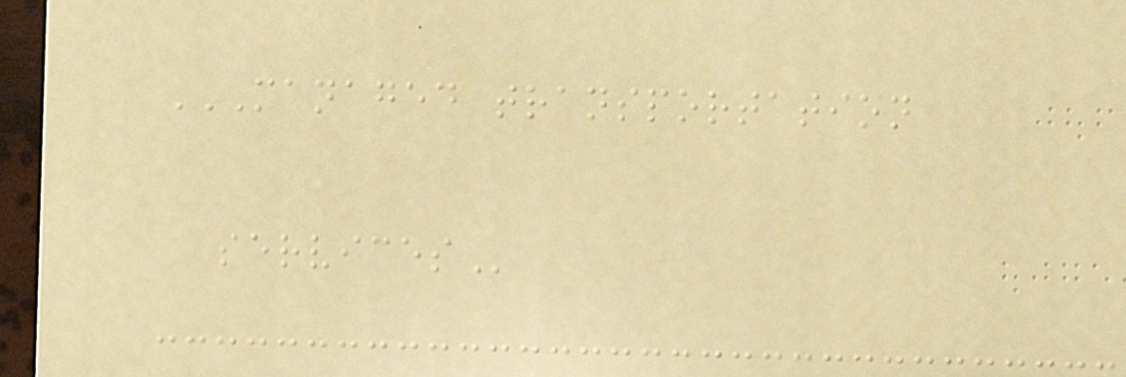MANAGED TRANSPORTATION
SERVICES
